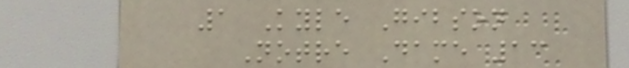1 Kyle Gibson
Notre Dame 13
